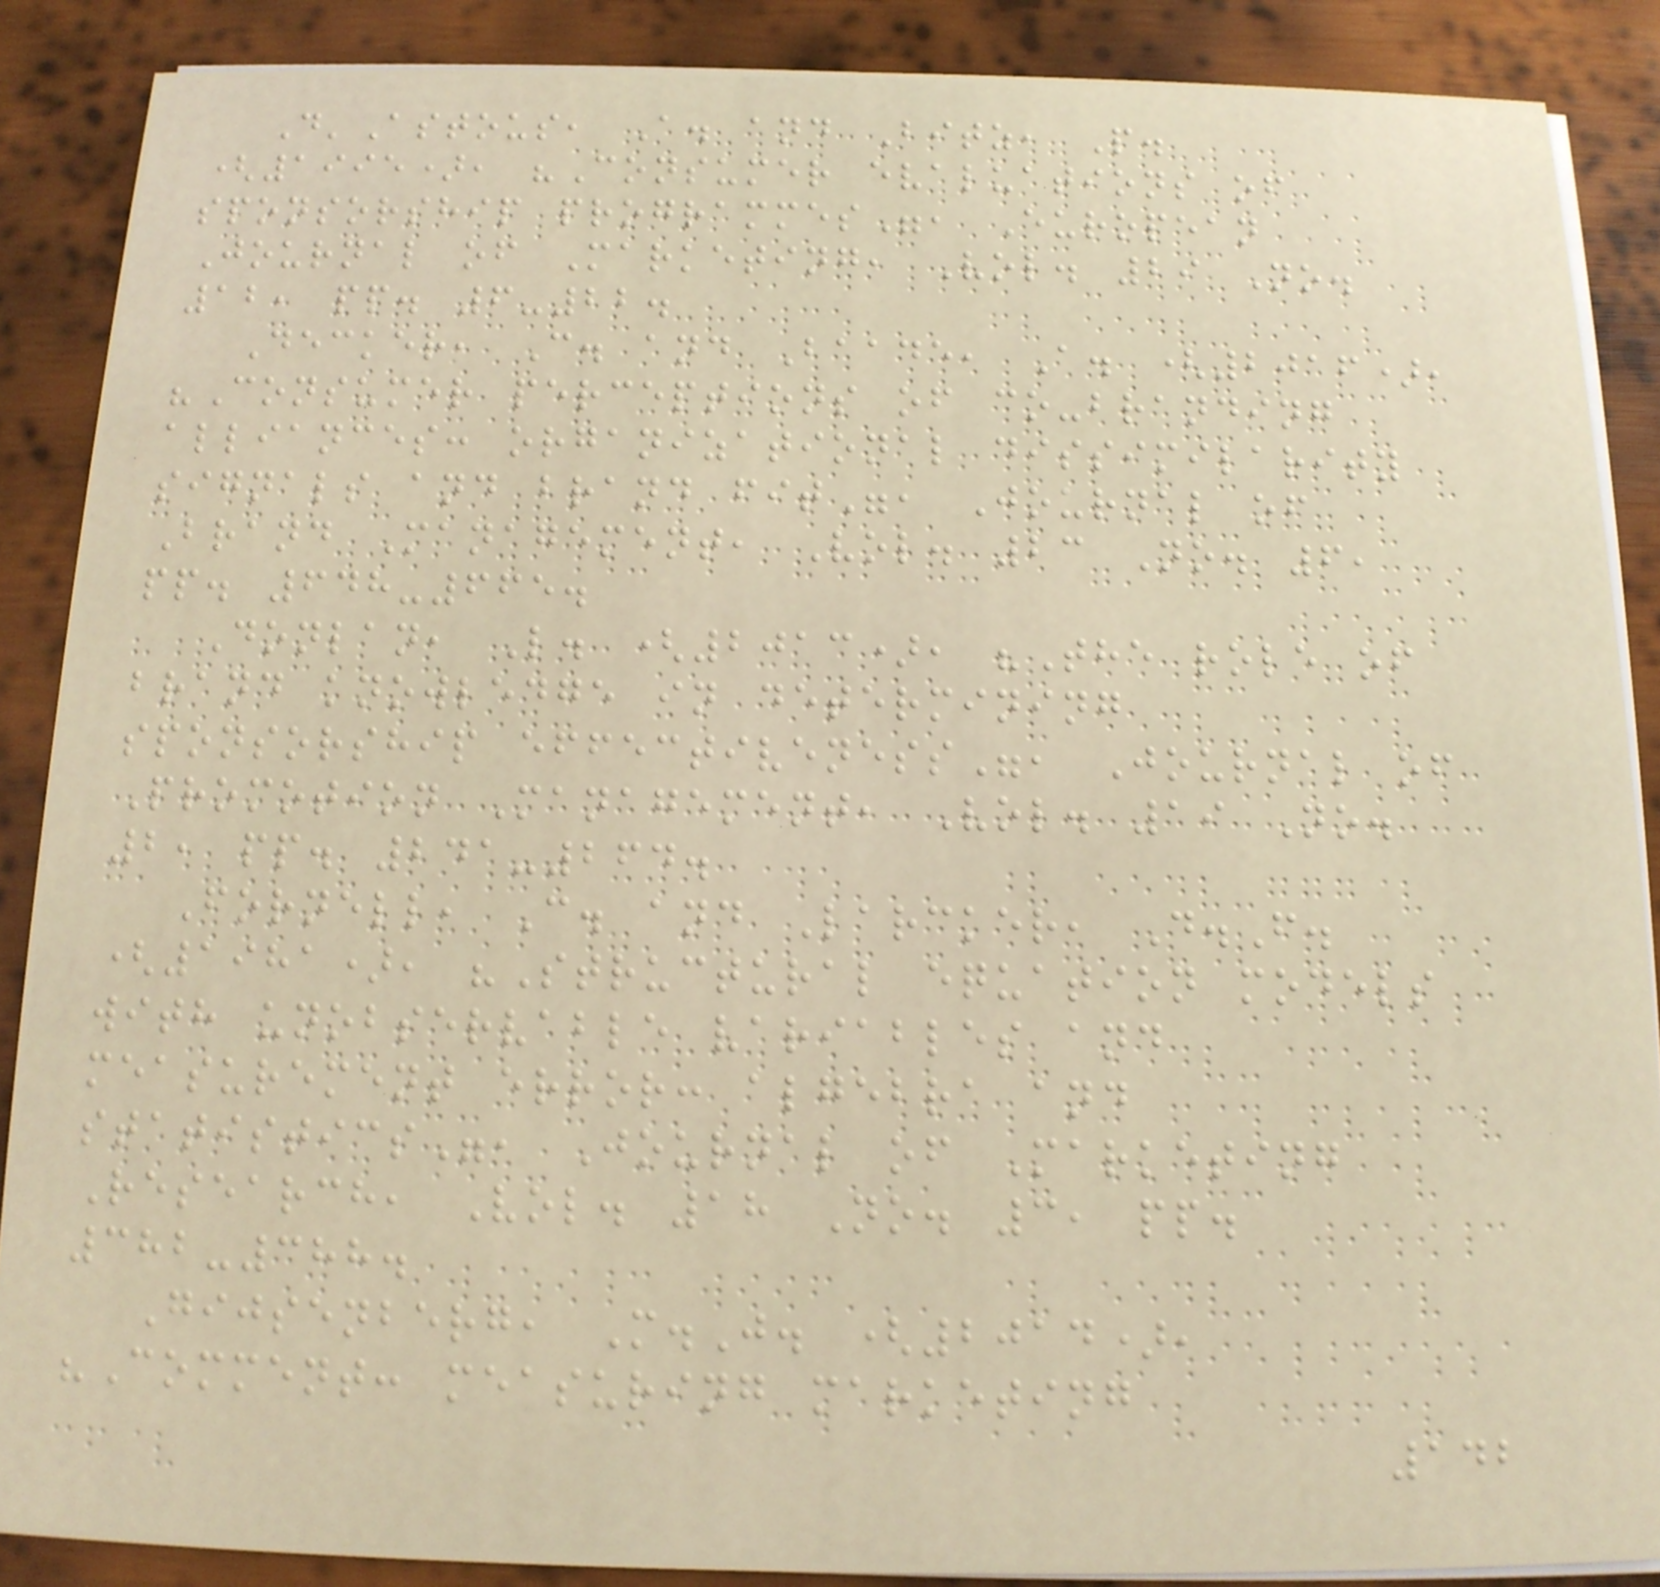D'Astous, A. and Bitz, P.
(1995), "Consumer evaluations of
sponsorship programmes", European
Journal of Marketing, Vol. 29 No.
12, pp. 6-22.
Decker, C. and Baade, A. (2016),
"Consumer perceptions of co-branding
alliances: organizational dissimilarity
signals and brand fit", Journal of
Brand Management, Vol. 23 No. 6,
pp. 648-665.
Donlan, L. (2013), "The role of
brand knowledge in determining
sponsorship effectiveness", Journal of
Promotion Management, Vol. 19 No.
2, pp. 241-264.
Fornell, C. and Larcker, D.F.
(1981), "Structural equation models
with unobservable variables and
measurement error: algebra and
statistics", Journal of Marketing
Research, Vol. 18 No. 3, pp.
382-388.
Gijsenberg, M.J. (2014),
"Comment: measuring marketing
142
